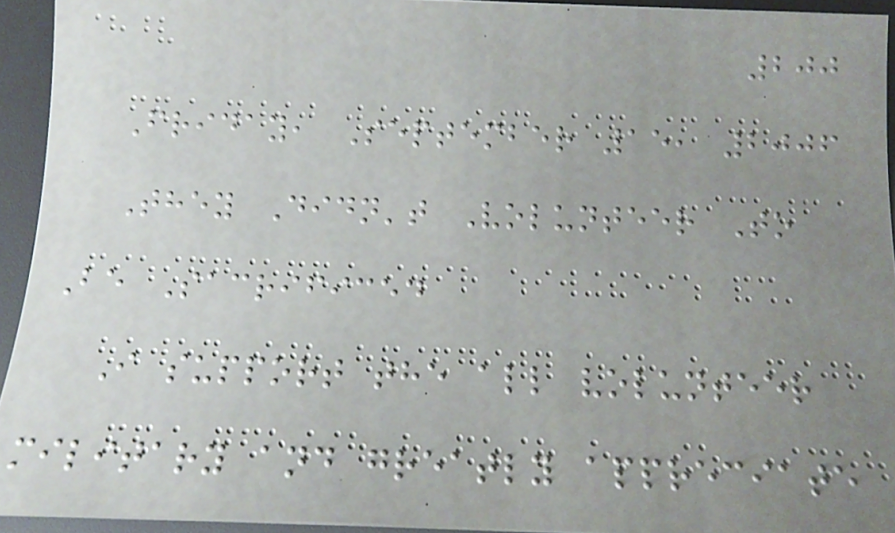200
Friday, September 15, 2006
They Didn't Volunteer To
Be Sacrificed
I support the all volunteer
military and greatly appreciate
